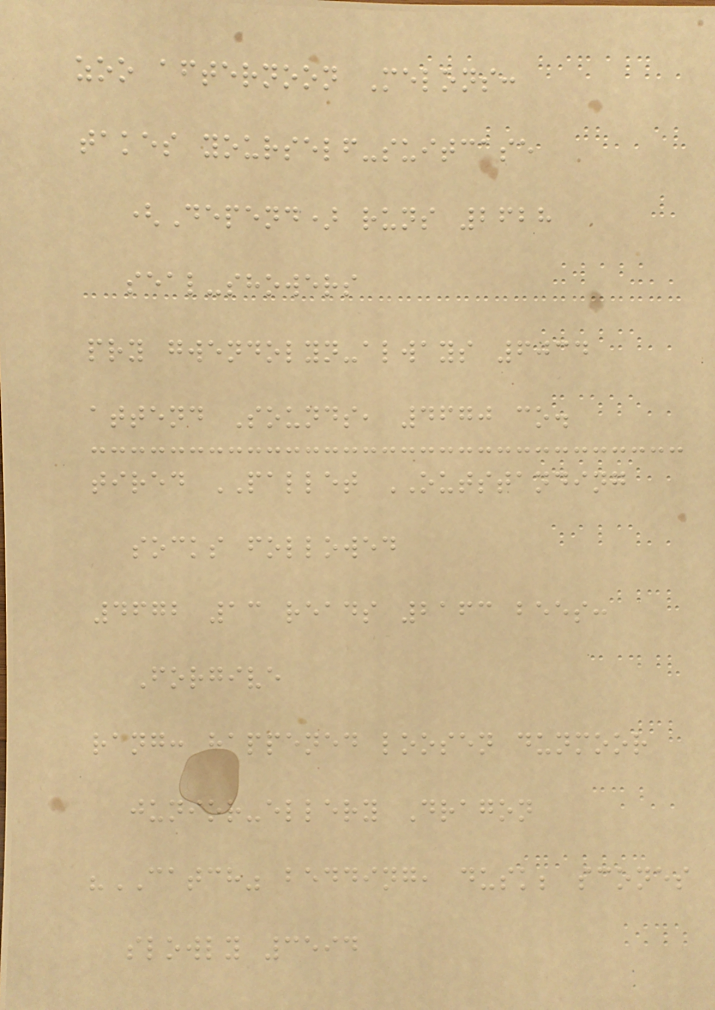zoo afternoon Melons:
takes yourself-suitcase
(Depend) runs 2628
seal-showers
pry gwendolyn-always 6034
attend Sounds, 4670 co.
tired PALLET OUTSTANDING
socks followed
4672 13 reads 2163 bees:
Forgive
rang: happened loosen dunmoor
junior-ellery Dragon
"CATCH" bedding, dusk; scones
slowly 3594
